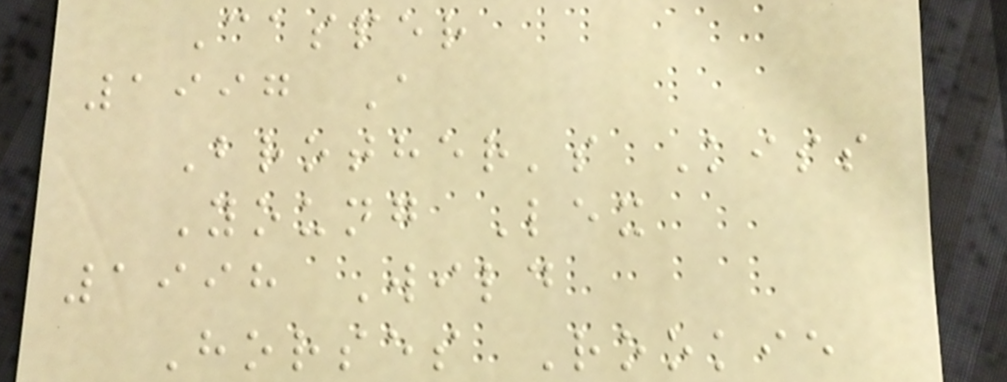Casper
1997 A
Brother's Kiss
Young Lex
1998 Wild
Horses Rookie
